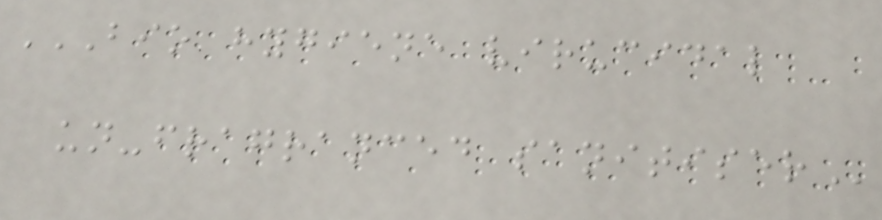BIO HYGIENE VIRUCIDAL
UN-FRAGRANCED SANITISER
